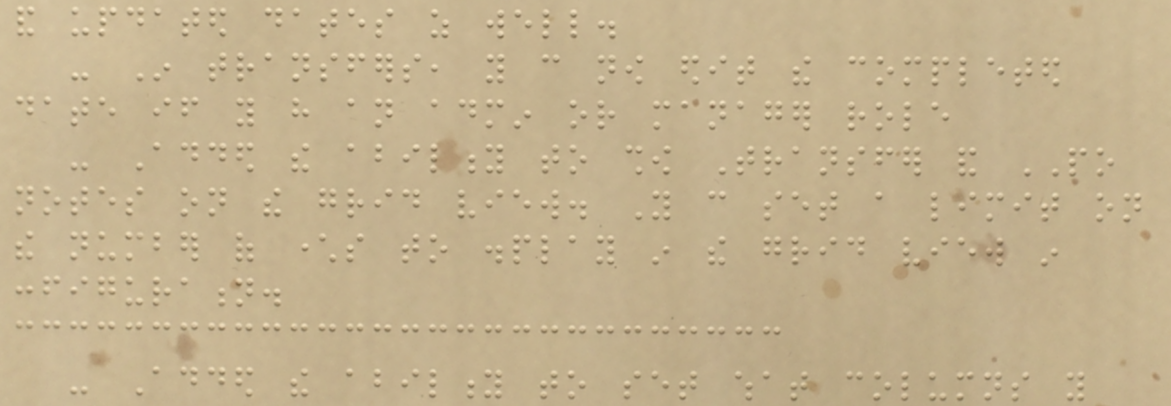and updated dates as well.
- In transfers, you can now edit the completed
date if you have an admin or manager role
- Added the ability to show Transfer and PO
notes on the grid view. You can set a limit on
the number of characters to display in the grid view in
configuration.
- Added the ability to set what columns you
